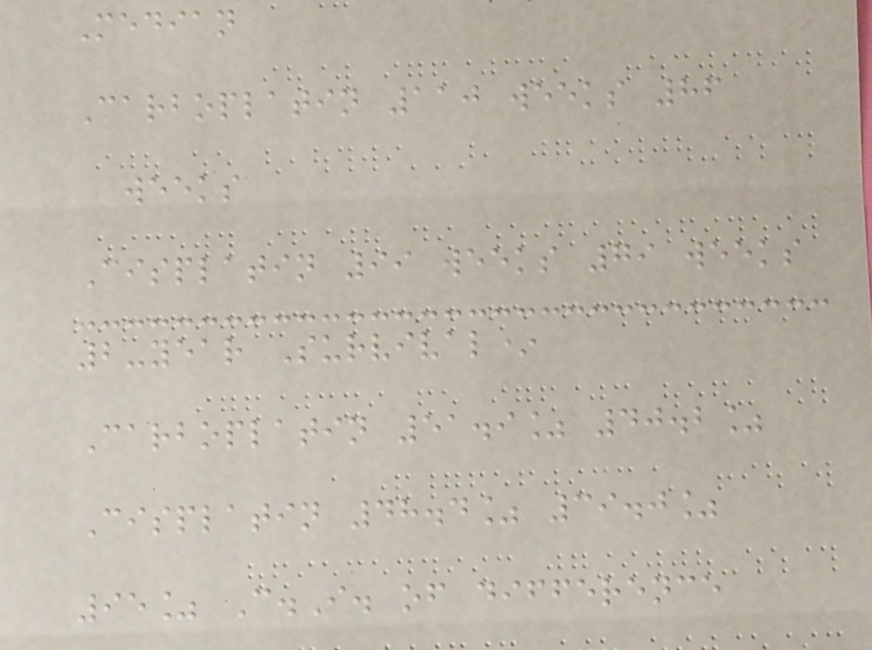Median
Carboplatin 110 weeks 86
weeks
Cisplatin 99 weeks 79 weeks
2-year Survival*
Carboplatin 51.9% 40.2%
Cisplatin 48.4% 39.0%
95% C.I. of difference
